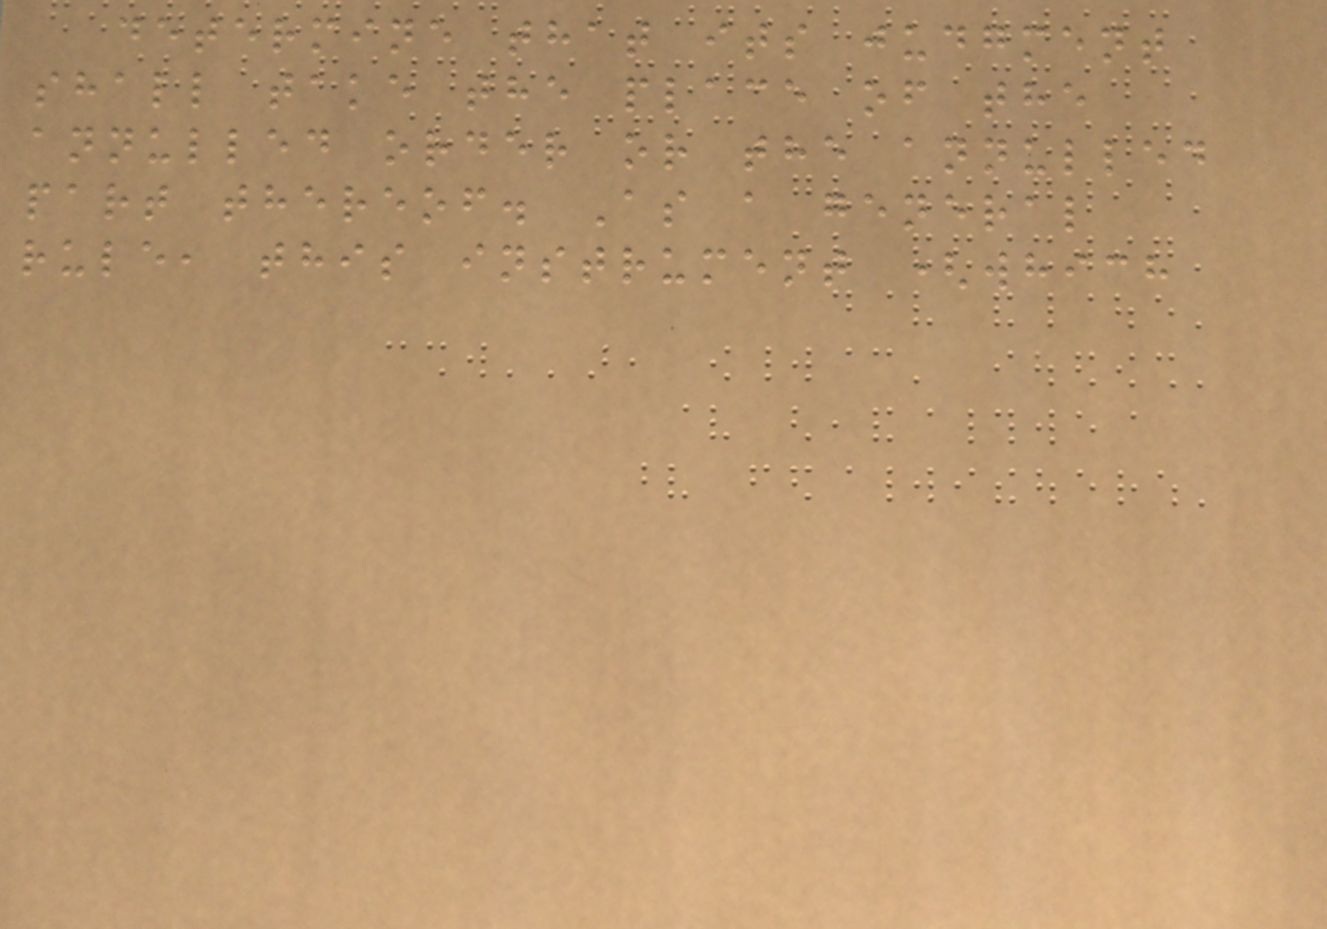determine that its judgment
shall take the place of the
annulled order or the annulled
part thereof. As a general
rule, this instrument (which
